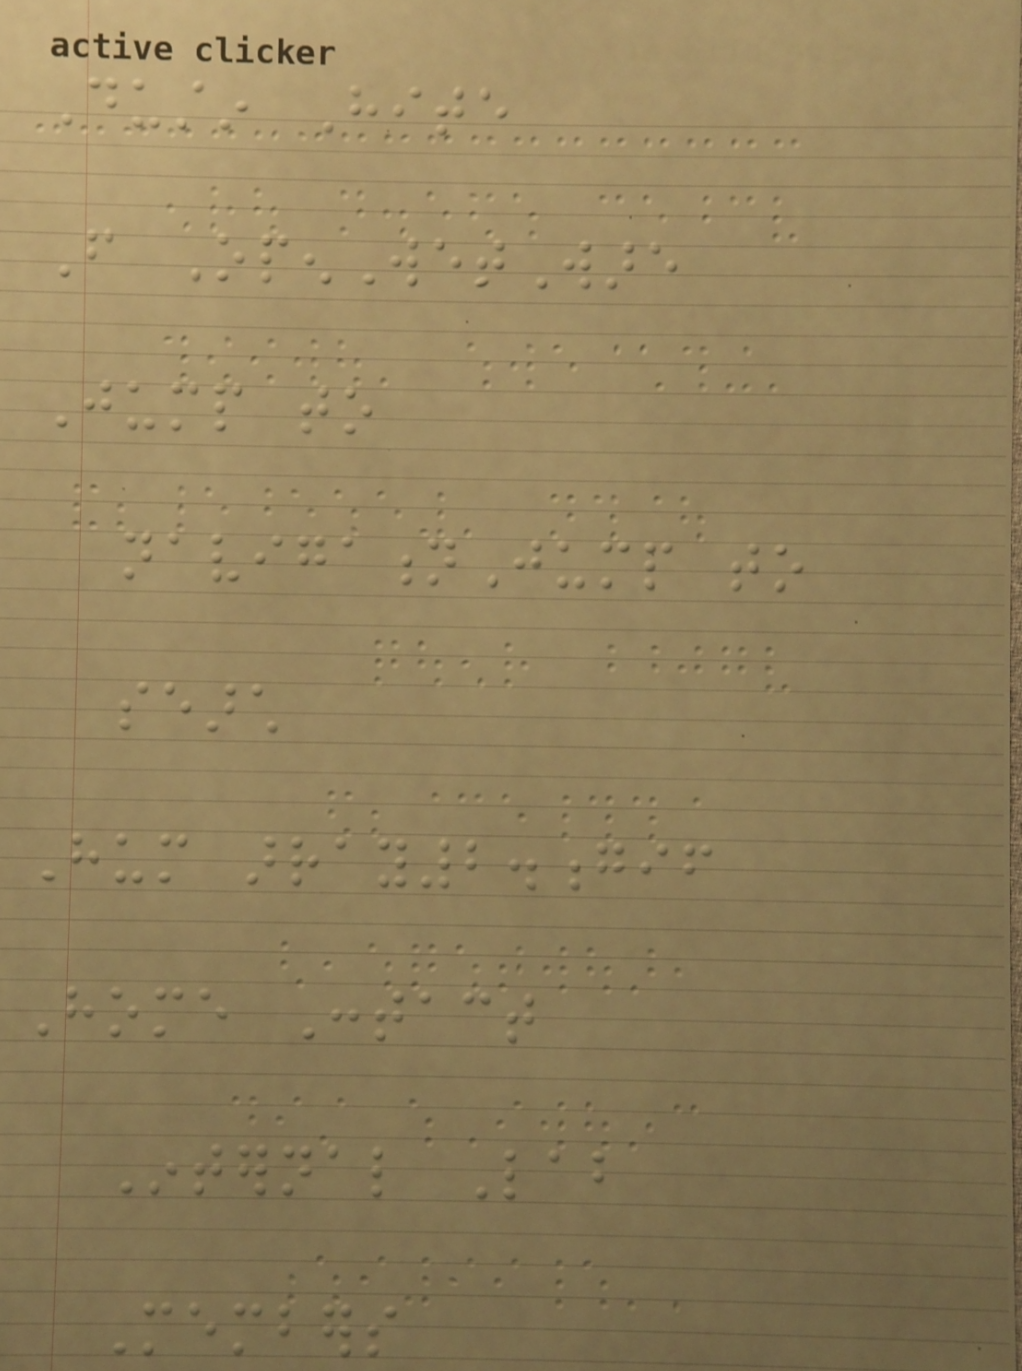Dustin Hite
From OpenWetWare
Jump to
navigationJump to
search
Hum array2.gif
Home Contact
Internal Lab
Members
